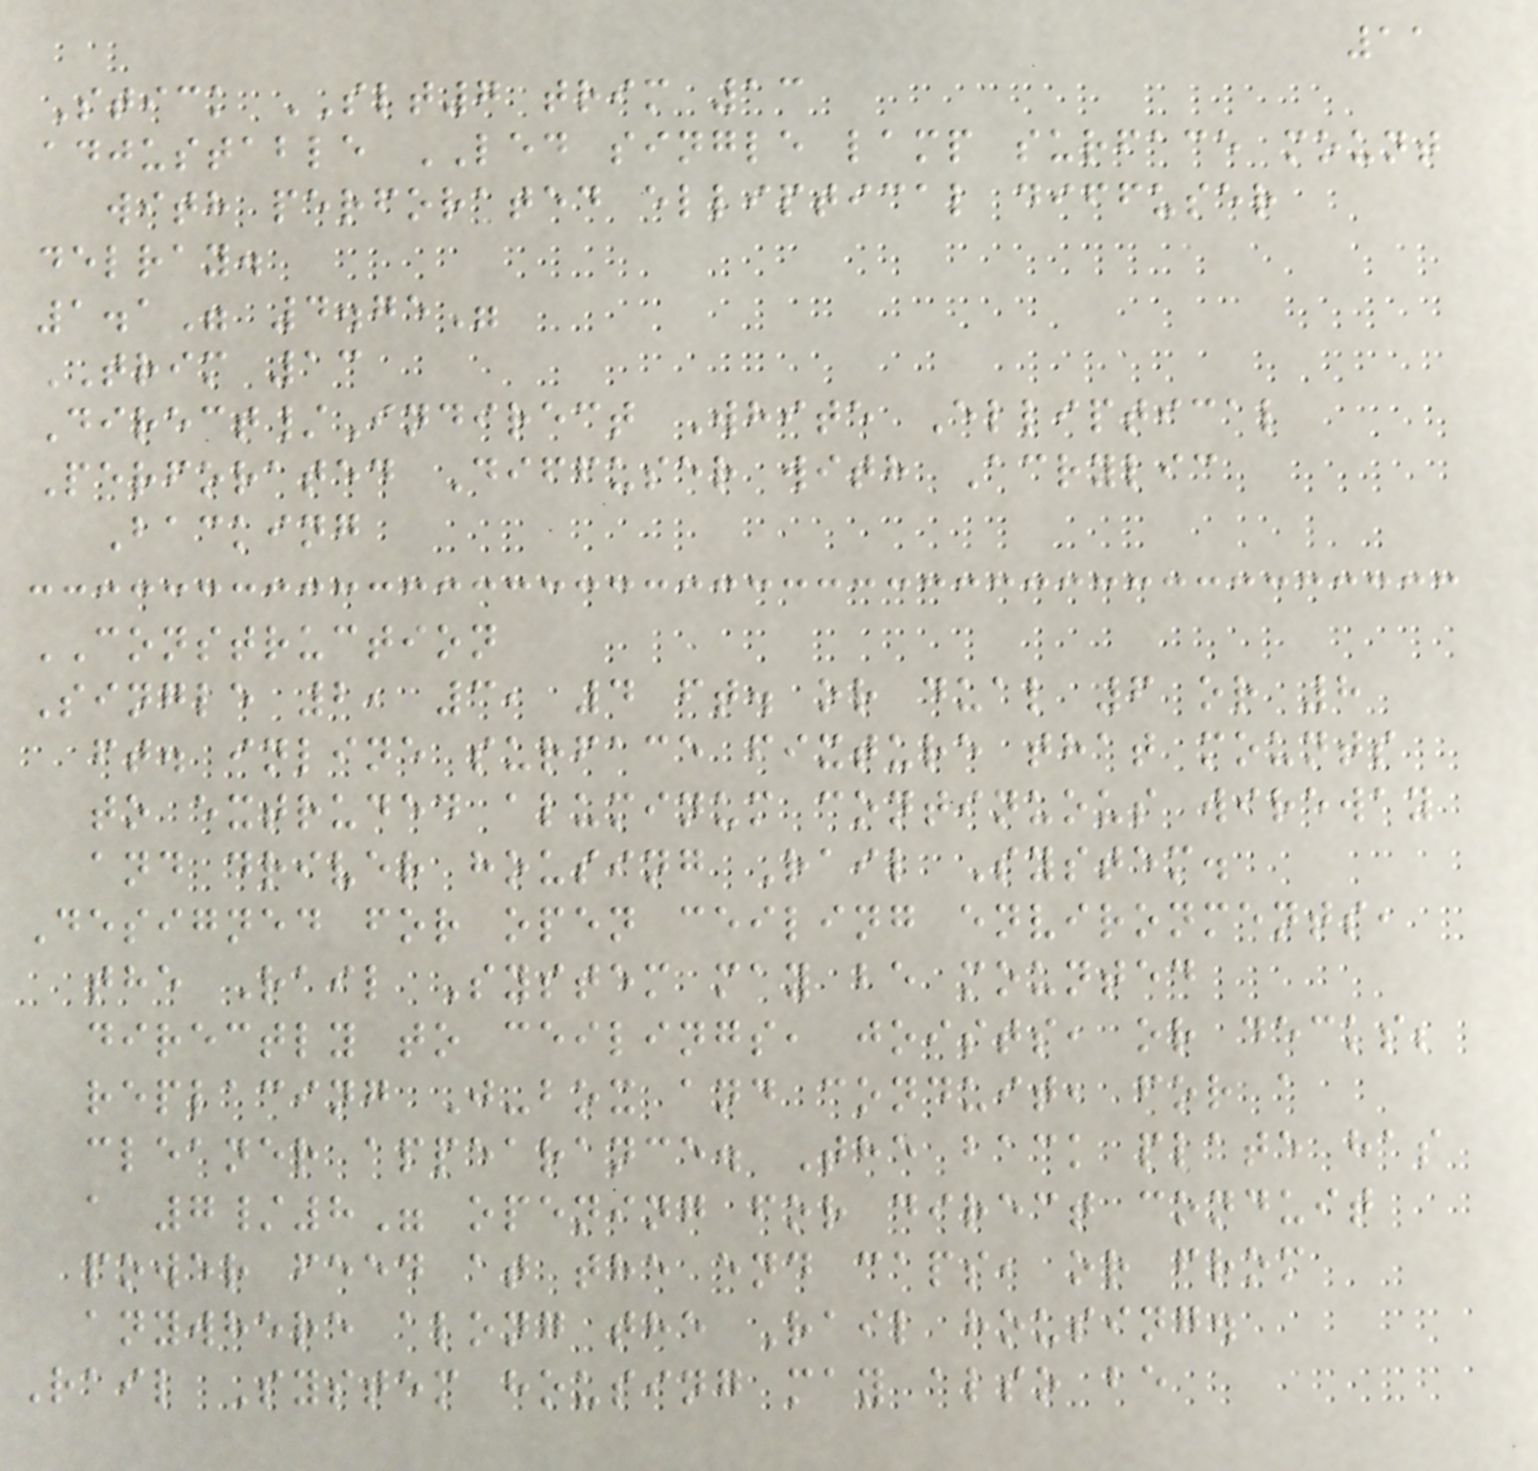11
Stick SLT7 trim 13
adjustable LED single lamp surface mount
with perforated elliptical diffuser
delray.
1.1" 4.75"
TRIM 13
Direct/Indirect White Elliptical
Perforated Diffuser with Acrylic
Backing
CONSTRUCTION
Single 2, 3, 4 ft. or dual 6 or 8
ft. inline surface fixture that mounts
to extruded aluminum continuous wireway
and driver housing Rail System.
Designed for open ceiling environments,
the Rail System may be mounted
directly to ceilings, joists, or decks;
replacing J-box and conduit, for a
cleaner appearance. The back plate has
a 7/8" opening for direct conduit
power feed at the end caps, or from
anywhere along the Rail housing.
Rail System housing may also be
